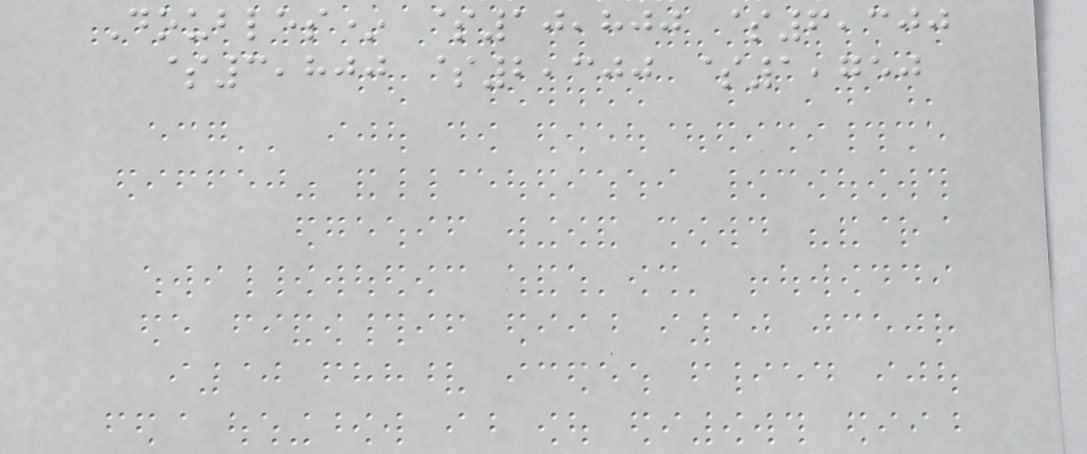Doubles* $10,800 $6,300
$3,800 $2,300 $1,750
